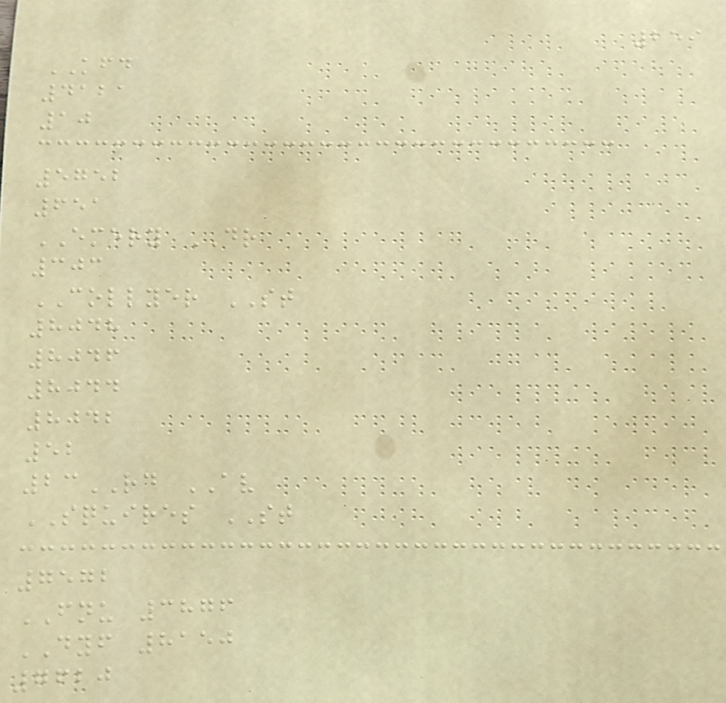259
KFD
4121
10
5752
651
EMERY DR
303
COLLYER ST
8048
8046
8044
8042
52
23RD AV
SQUIRES ST
7572
FNU 3876
DYF 8150
7620
